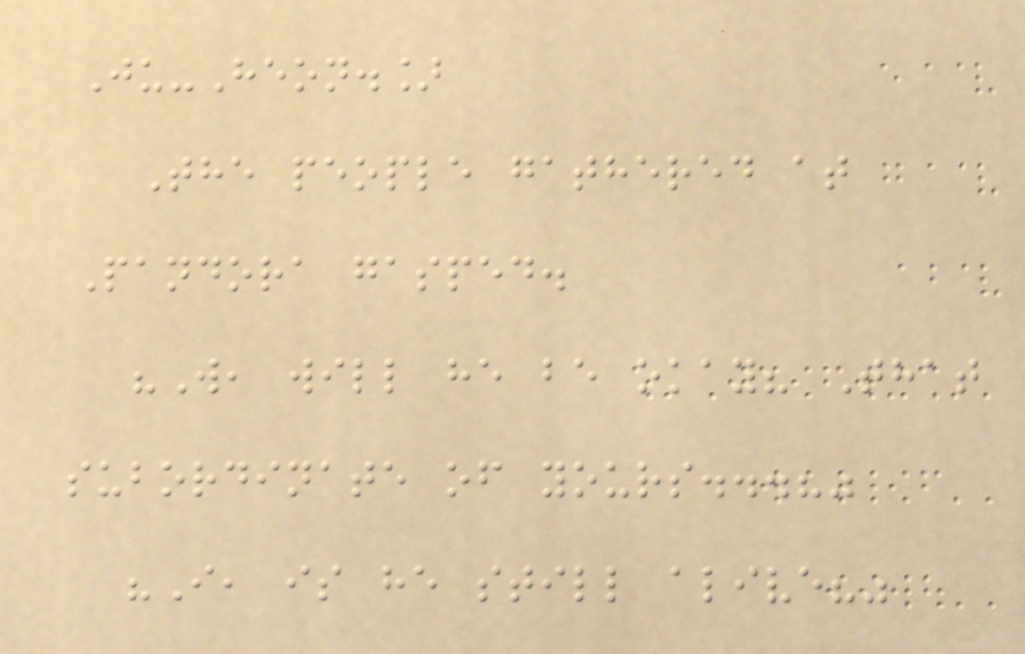Ju-Heon.]
The people gathered at
Pandora gasped.
"W, will he be okay? That
subordinate of yours...?"
"I, is he still alive?"
